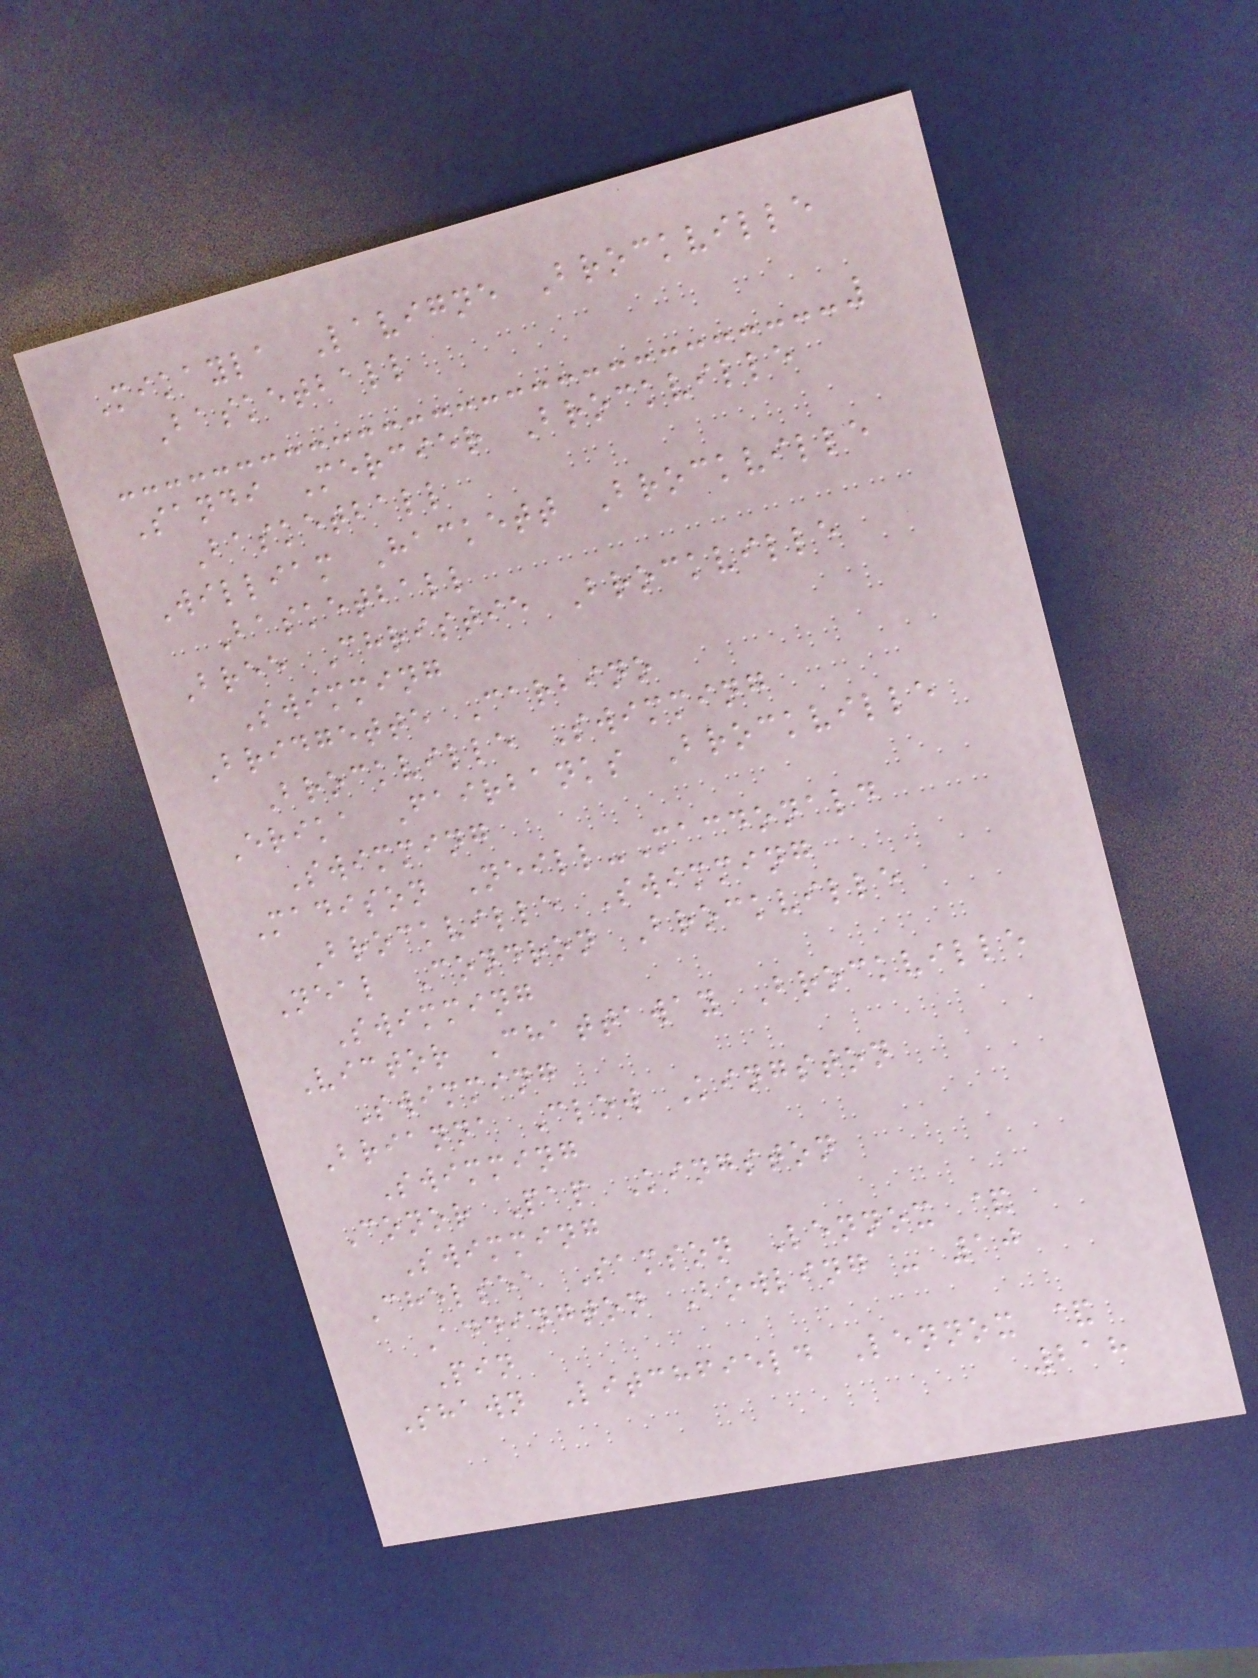Mikayla Lavigne Brockville
Basketball
Sandi Mercier Brockville
Basketball
William Hackett Brockville
Basketball
Bree Christie Brockville
Swimming
Bridgette Carbino
Brockville Swimming
Erika Fairbanks Brockville
Swimming
Madison Neill-Macdonald
Brockville Swimming
Neal Condron Brockville
Swimming
Victor Chattaway Brockville
Swimming
Brianna Clow Kingston
Swimming
Conor Pap Kingston
Swimming
Chelsea Samson Lennox &
Addington Bowling - 10
Pin
Shawn Litchfield Lennox &
218
